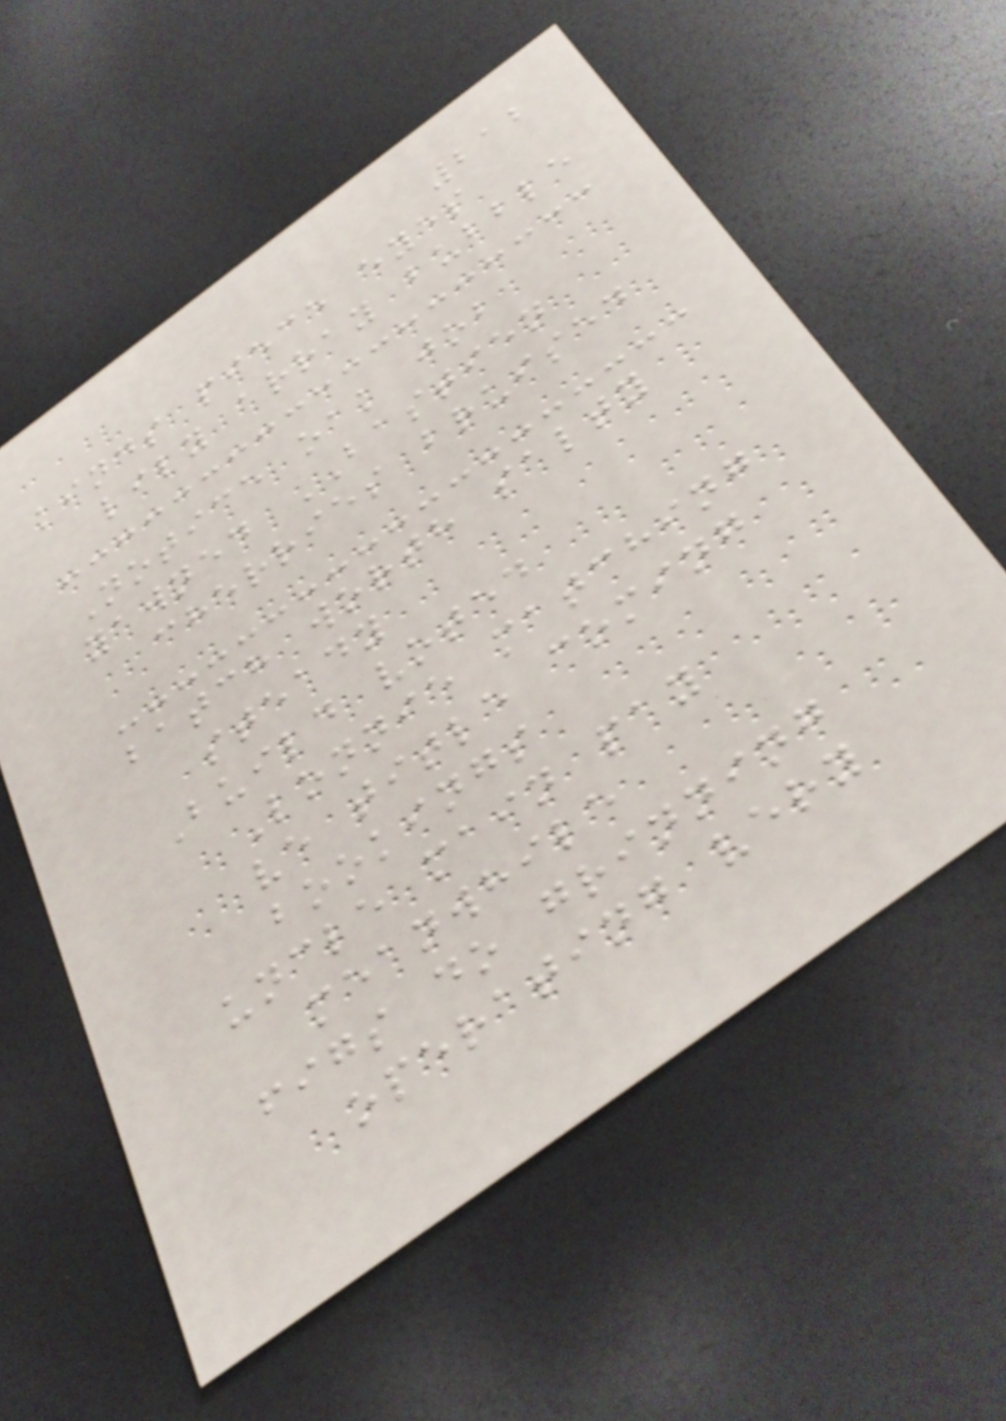212
kinds piece eyes
lily array bubble
Notice oak job
yawned BASTIEN
cherries bruised
batch worth salty
steady
Build voted
Lonnie matching
ve title coming
bookings
uncle main pay
meanwhile
figs do grinning
operating very
